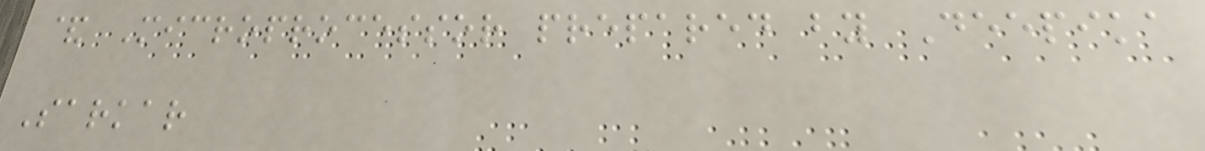& Microprocessor prepared by Deepika
Sarkar
